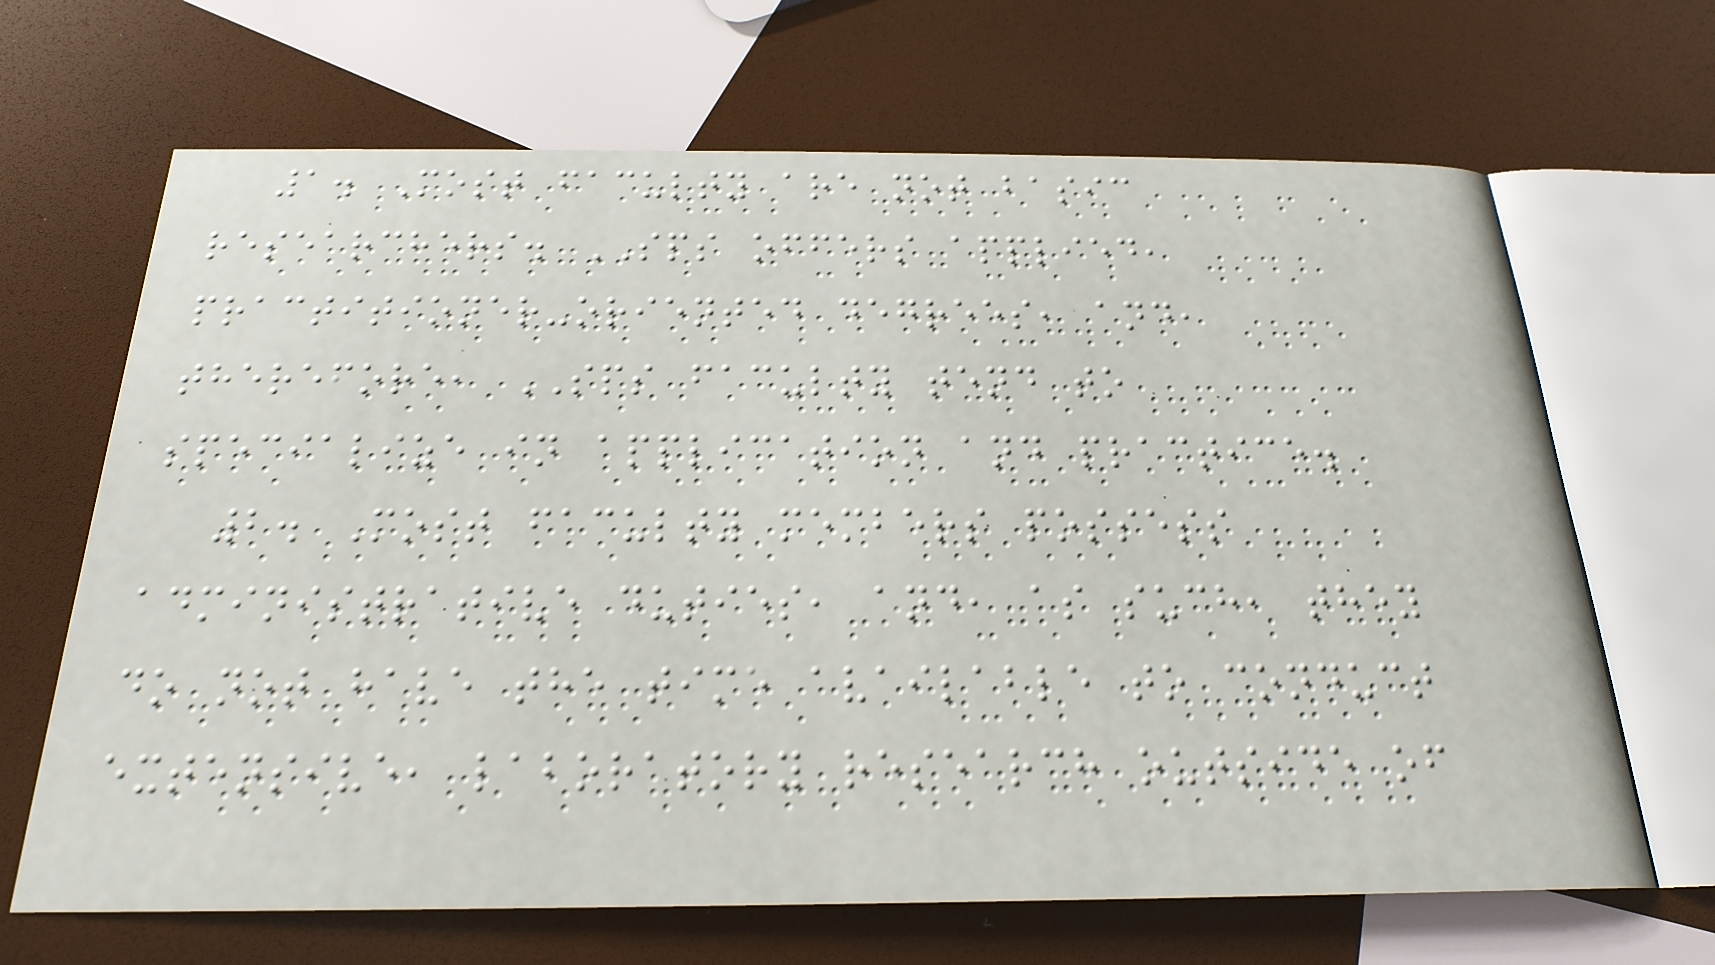1. Most faculty are not basic
researchers. SPS offers applied,
practitioner-oriented degrees, and,
therefore, SPS faculty tend to
specialize in application and practice.
2. Most faculty members possess
administrative duties, and, as such, they
do not have the time available to conduct
extensive, laboratory research outside of
